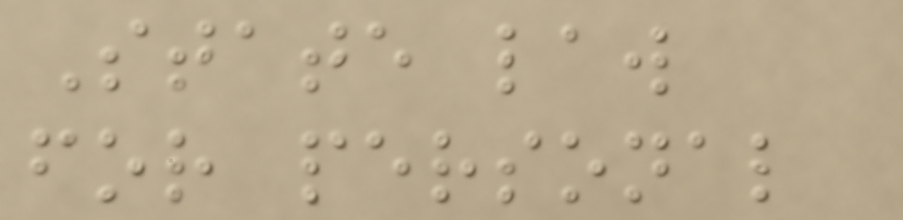State law
for personal
